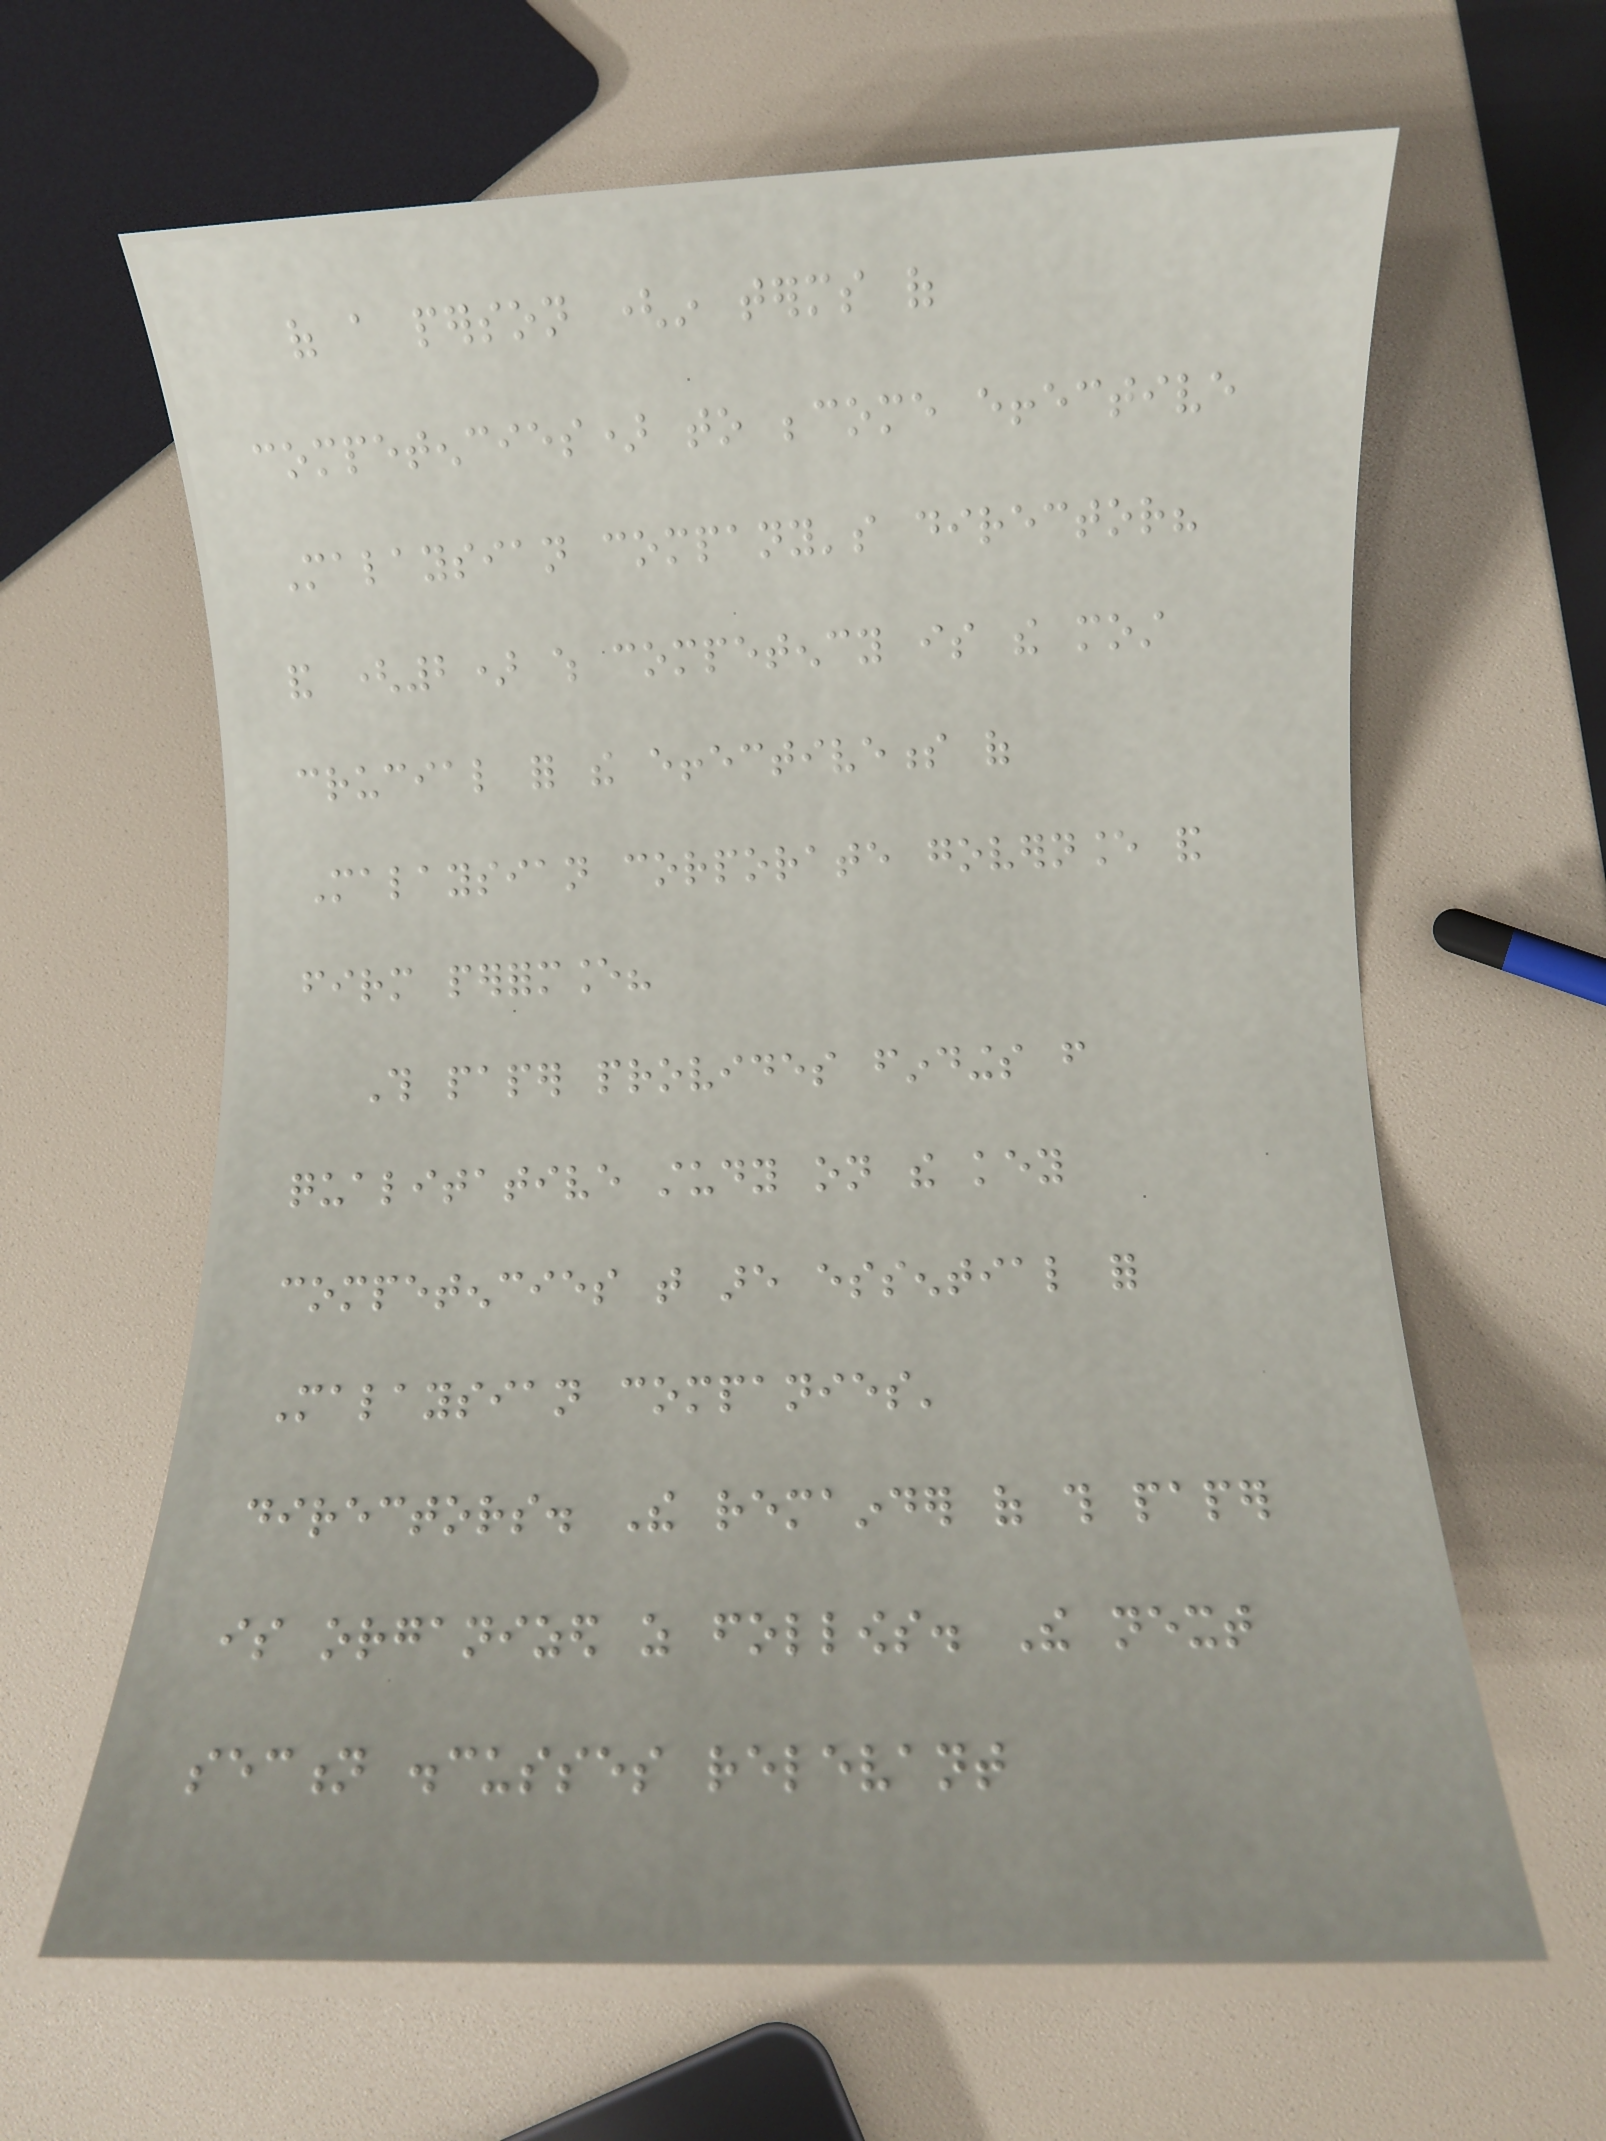of a person (in terms of
competencies) to become effective
Malaysian company's director?
and (2) which competency is the most
crucial for the effectiveness of
Malaysian corporate governance and
firm performance?
This paper provides findings from
qualitative study on the key
competencies that are essential for
Malaysian companies'
directors. The remainder of this paper
is organized as follows. The next
section discusses relevant
